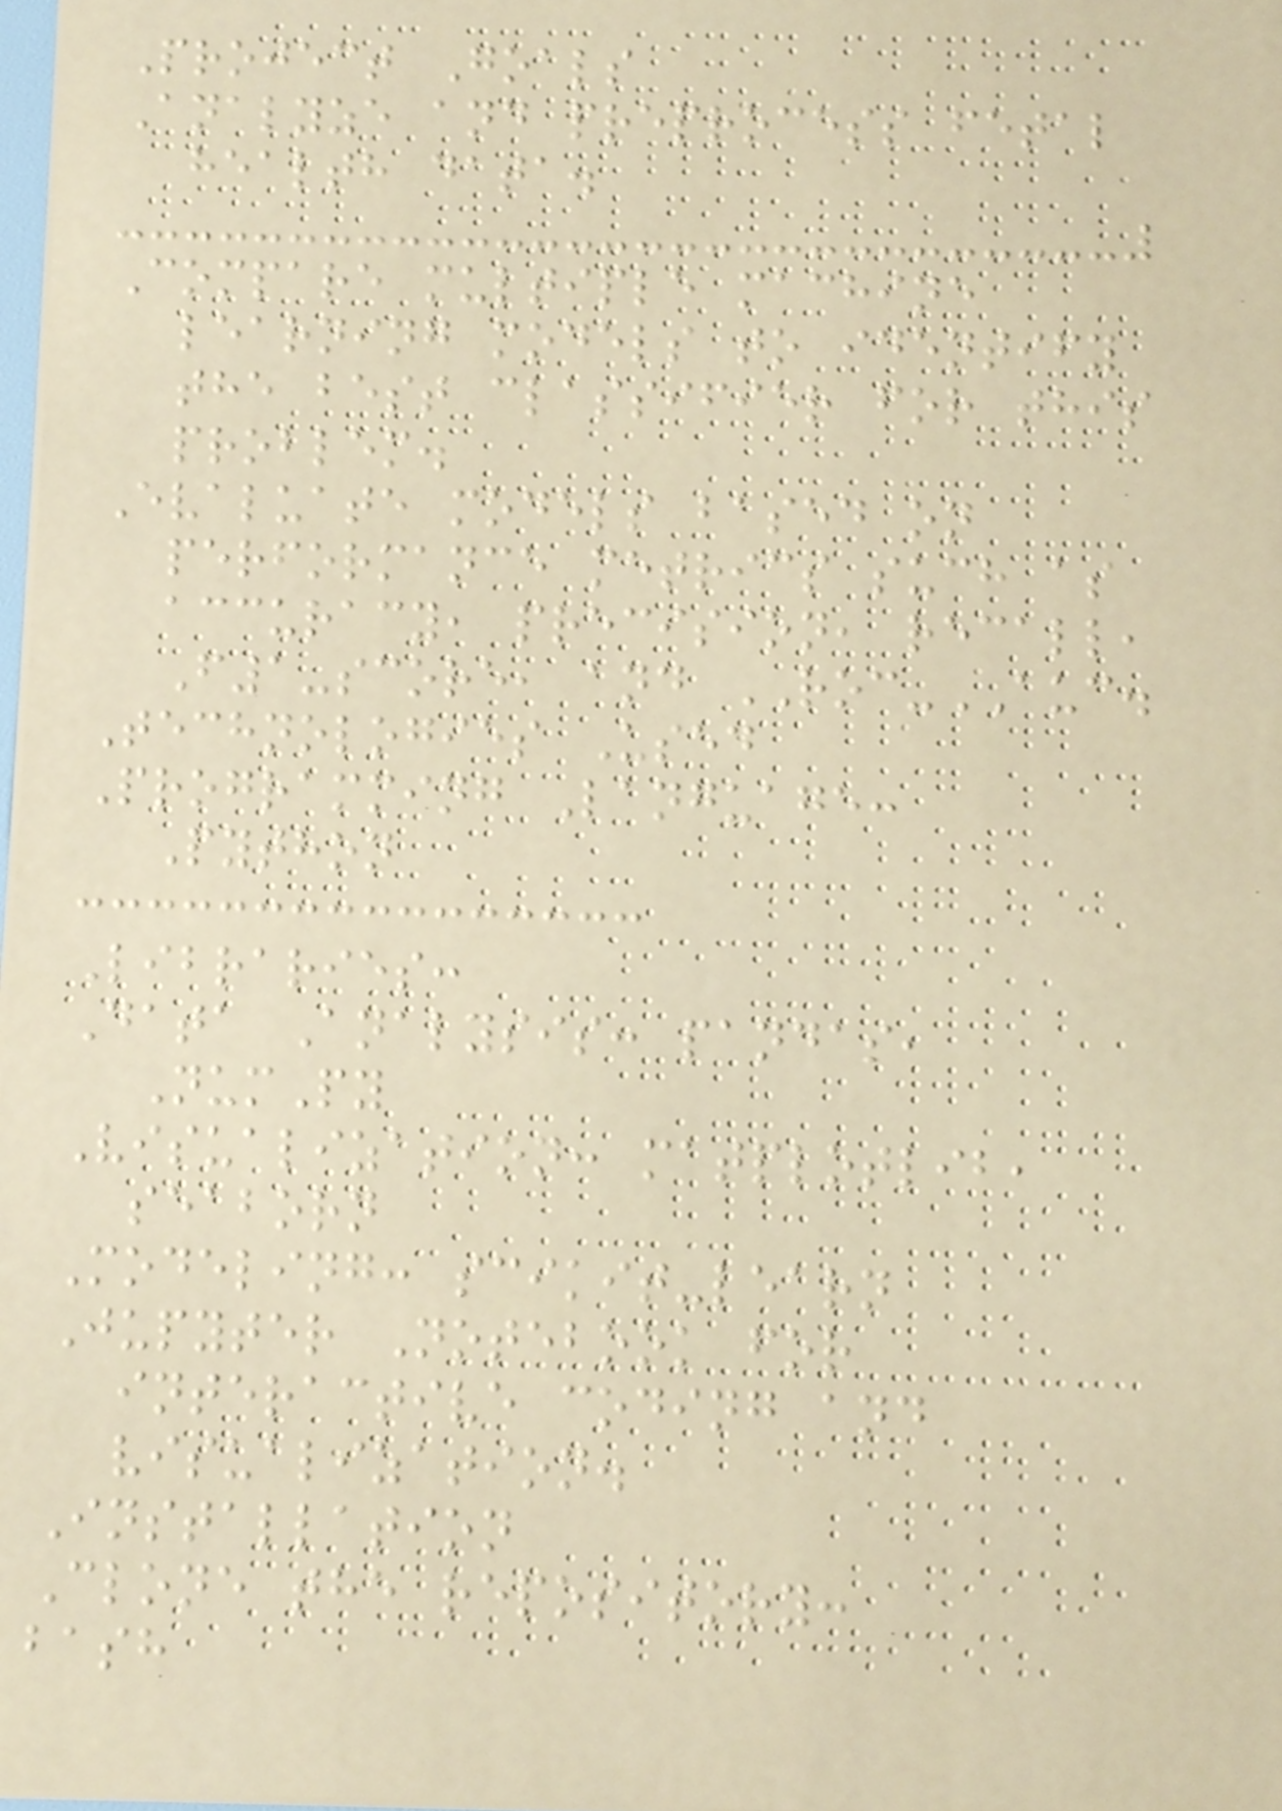Project Goals
Analyze and preprocess fetal
health data.
Compare multiple machine
learning models to identify
the best classifier for this
problem.
Evaluate models based on
performance metrics such as
accuracy, precision, recall,
F1-score, and ROC-AUC.
Technologies Used
Programming Language:
Python
Libraries:
Data Analysis: pandas,
NumPy
Visualization: matplotlib,
seaborn
Modeling: scikit-learn
Jupyter Notebook for
interactive coding and
visualization.
Installation
Clone the repository:
bash
